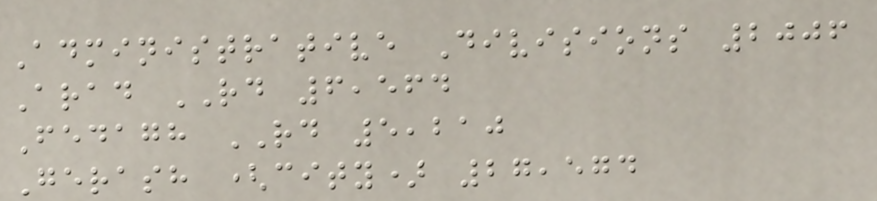Administrative Divisions 2006
Arad RD 6,564
Fedagh RD 5,210
Gerash (city) 27,574
